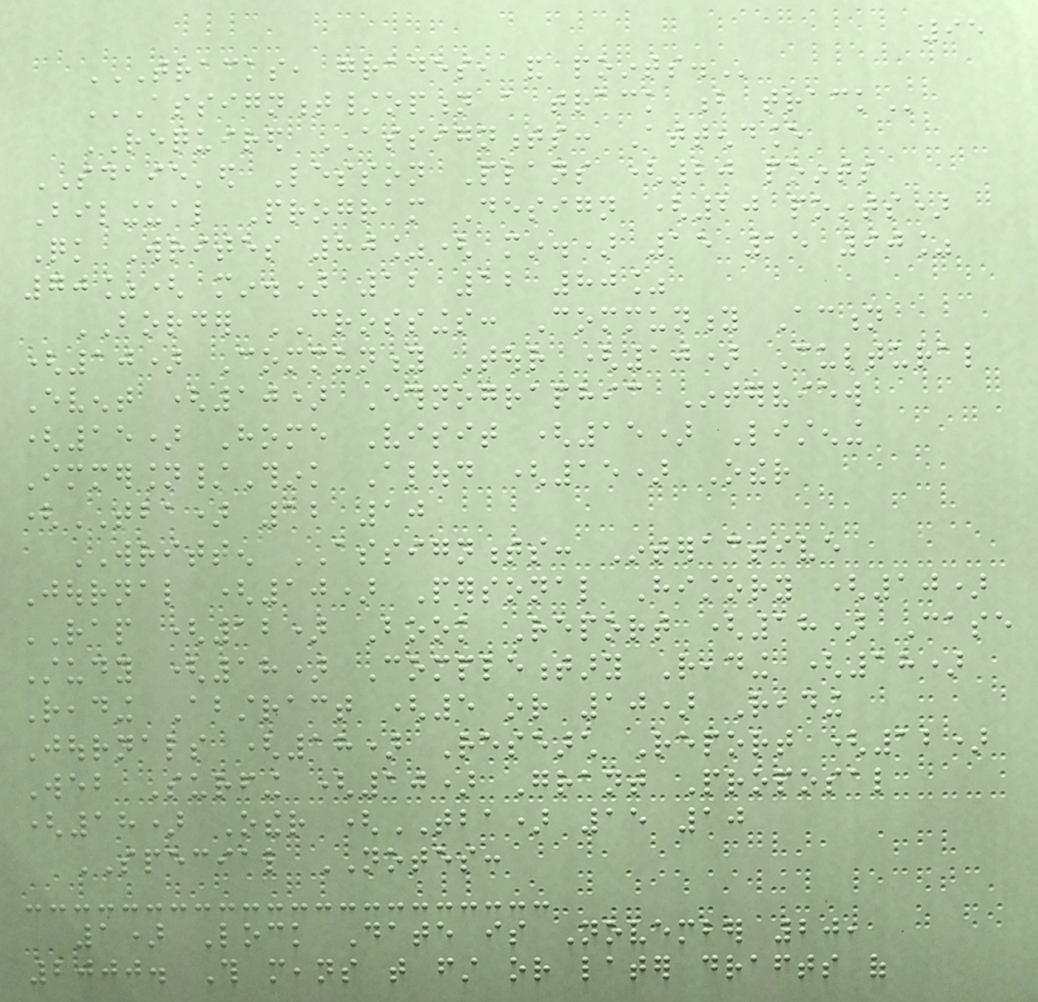95
TRACKS, GRADES, AND POINTS.
ASSIGNMENT/OPTION A TRACK B TRACK
REQUIRED ASSIGNMENTS: Attendance
SDAIE'ed Lesson Plans (20 points
Bilingual Program Design (20 points)
Quick Writes 80%( min.) 15 15 90%
70%( min.) 12 12 80%
BORDER CROSSINGS: Community Action
(10) Community Tour (10) Cultural
Event (10) Ethnographic Interview
(15) Home Visit (15) Listening
Immersion/Think Aloud (15) Other
(TBA) 12 10
WRITTEN ASSIGNMENTS: Interactive
Journal (10) Personal History (10)
RAP (12) Book Report (18) Case
Study (18) Complementary Reading (18)
Reading Abstract (5 or 10) Reading
Journals (18) Research Report (12)
Web Surfing (10) Grant Proposal
(18) Other (TBA) 15 10
SPECIAL NOTES:
1) Lock Date is November 20,
2000. This means that first or later drafts of
